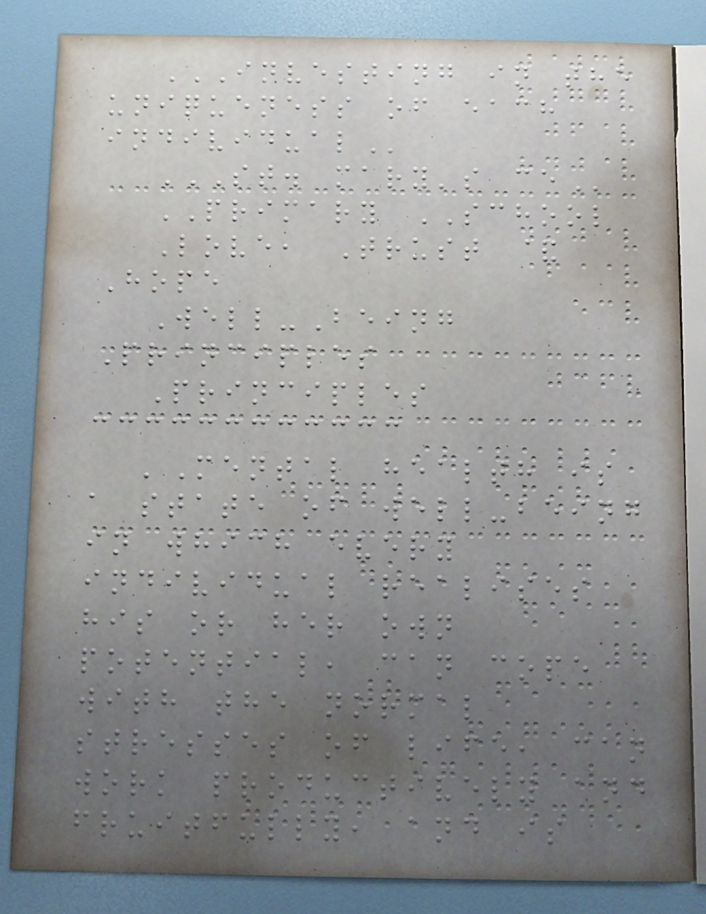INVESTING IN THE
UNIQUENESS OF EACH
INDIVIDUAL
ST. MARY'S CE
PRIMARY SCHOOL
Love, Trust &
Hope
Well-Being
Principles
Principles
'Mental health is
a state of well-being
in which every
individual realises
his or her own
potential, can cope
with the normal
stresses of life, can
work productively and
fruitfully, and is
